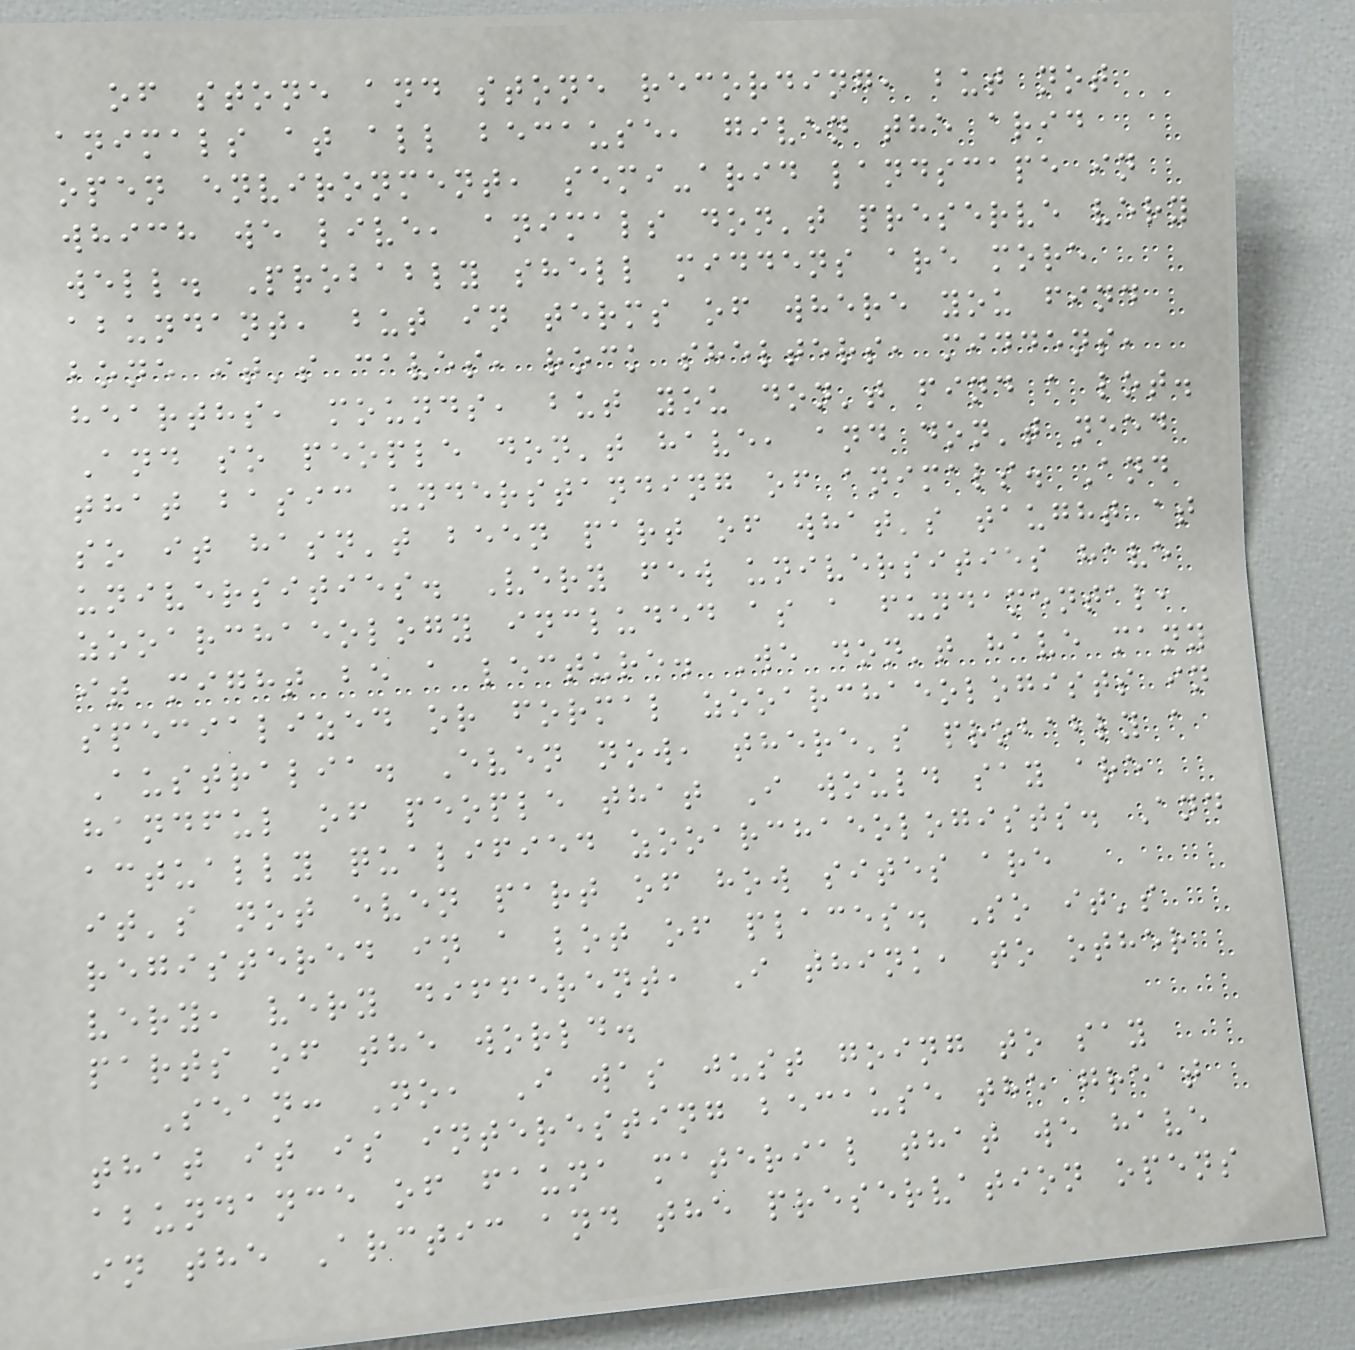of stone and stone recording, but not
animals at all because, given the arid
open environment, semi-arid landscape in
which we live, animals don't preserve very
well. Probably shell middens are more
abundant, but in terms of where you find
bone it's caves, rock shelters, middens,
hearths, mounds, but you don't find a lot.
And so people don't have, and don't need
that basic understanding of animals. And
so it hasn't been part of what's taught at
universities. Very few universities have
zooarchaeology included as a fundamental,
it might be a lecture. We don't have many
specialized or formal zooarchaeologists in
Australia. Even now, there's probably a
handful of people that I would say are
actually qualified zooarchaeologists. And
it's not even part of how sites are
registered in a lot of places. So it's
very, very different, I think, to other
parts of the world.
Sean: No, I was just going to say
that it is interesting because the great
abundance of fauna material that we have
in the Arctic and the preservation opens
